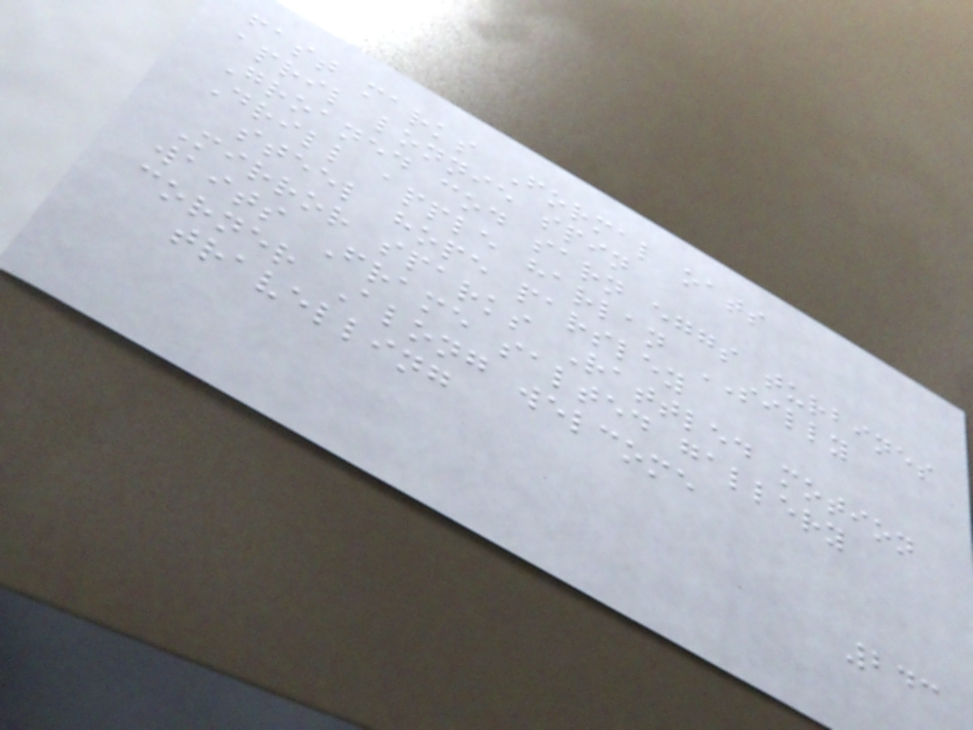fast marks Formal oats
april lonnie spin
Groaned cod sarn eggs turbines
Drill apple harlan SILLY
steel hope parsley
Mirror sparks Rattled motion
waits Frame salted gallery
corner Along welcome
travelling
243
